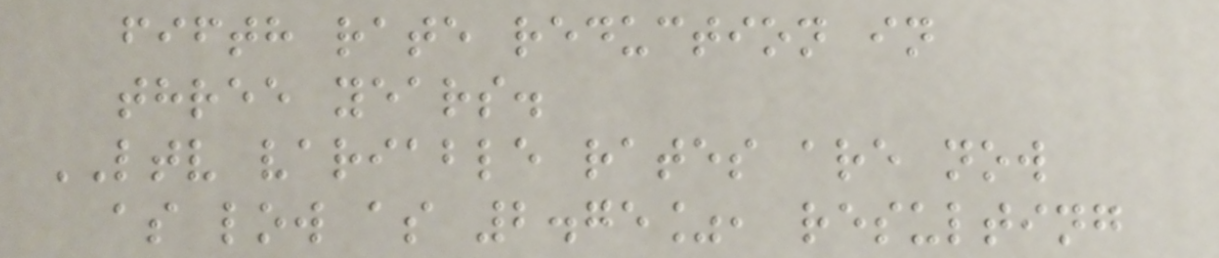fifth rate reduction in
three years.
LTV variable rates are now
as low as 2.75%, resulting
